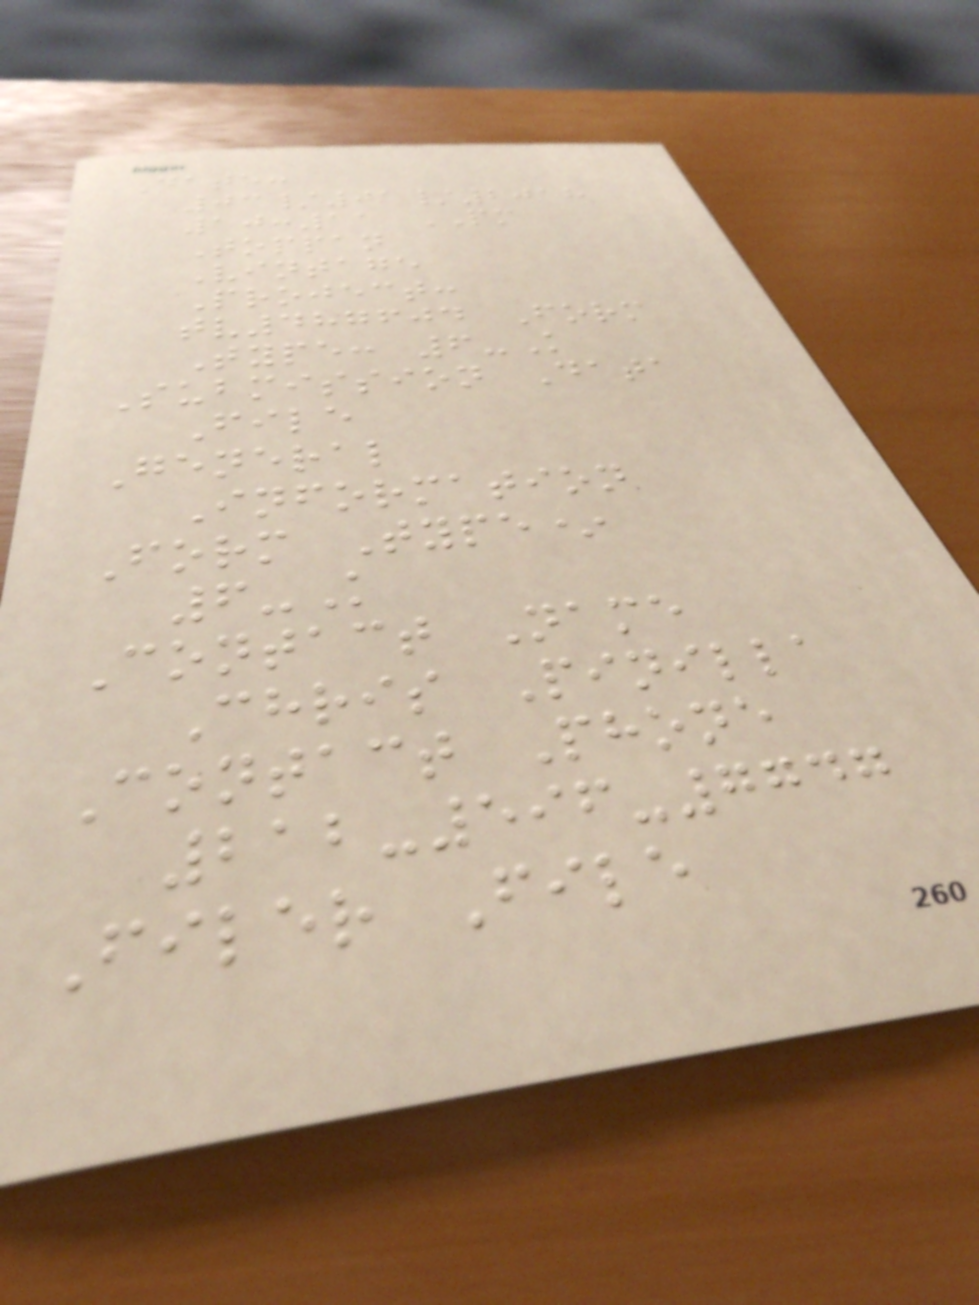Date:
03/01/2018
10:11 PM
Toppan
Vintage
Project:
tv487604 Form
Type: 6-K
Submission Data
File
General
Information
Form Type*
6-K
Contact Name
Chris Pinilla
Contact Phone
212-596-7747
Filer File
